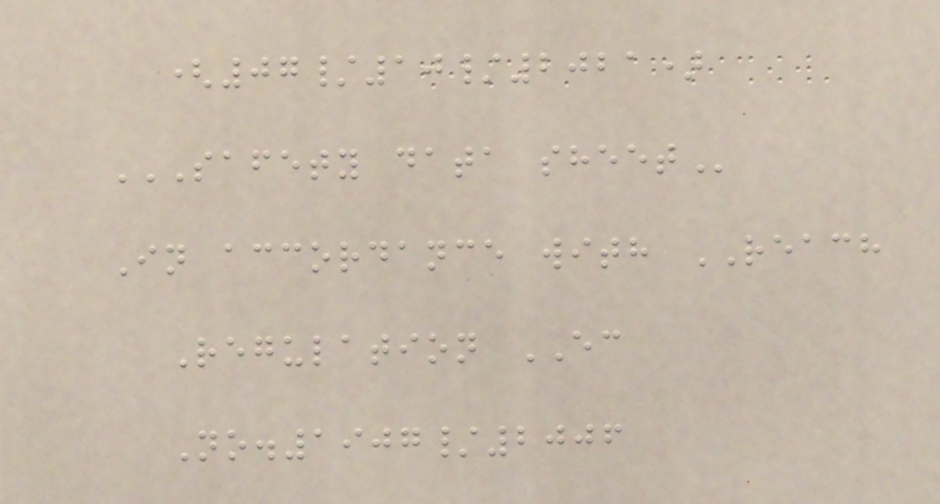(07/10/2021)
SAFETY DATA SHEET
In accordance with REACH
Regulation EC
No.1907/2006
